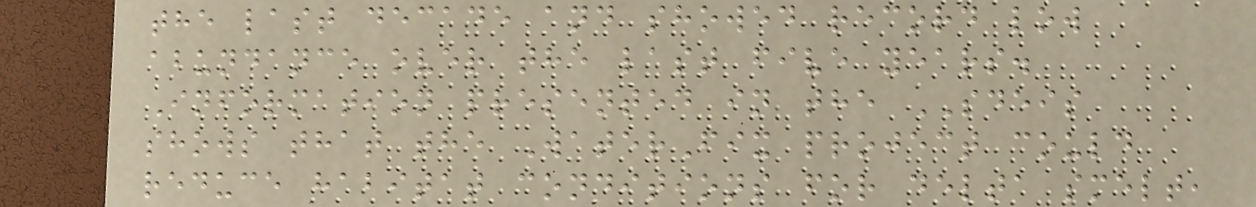the last decade and showed record low
abundance over the last five years.
Information presented in the SDEIS
shows that the WaterFix project could
reduce habitat conditions for delta smelt,
